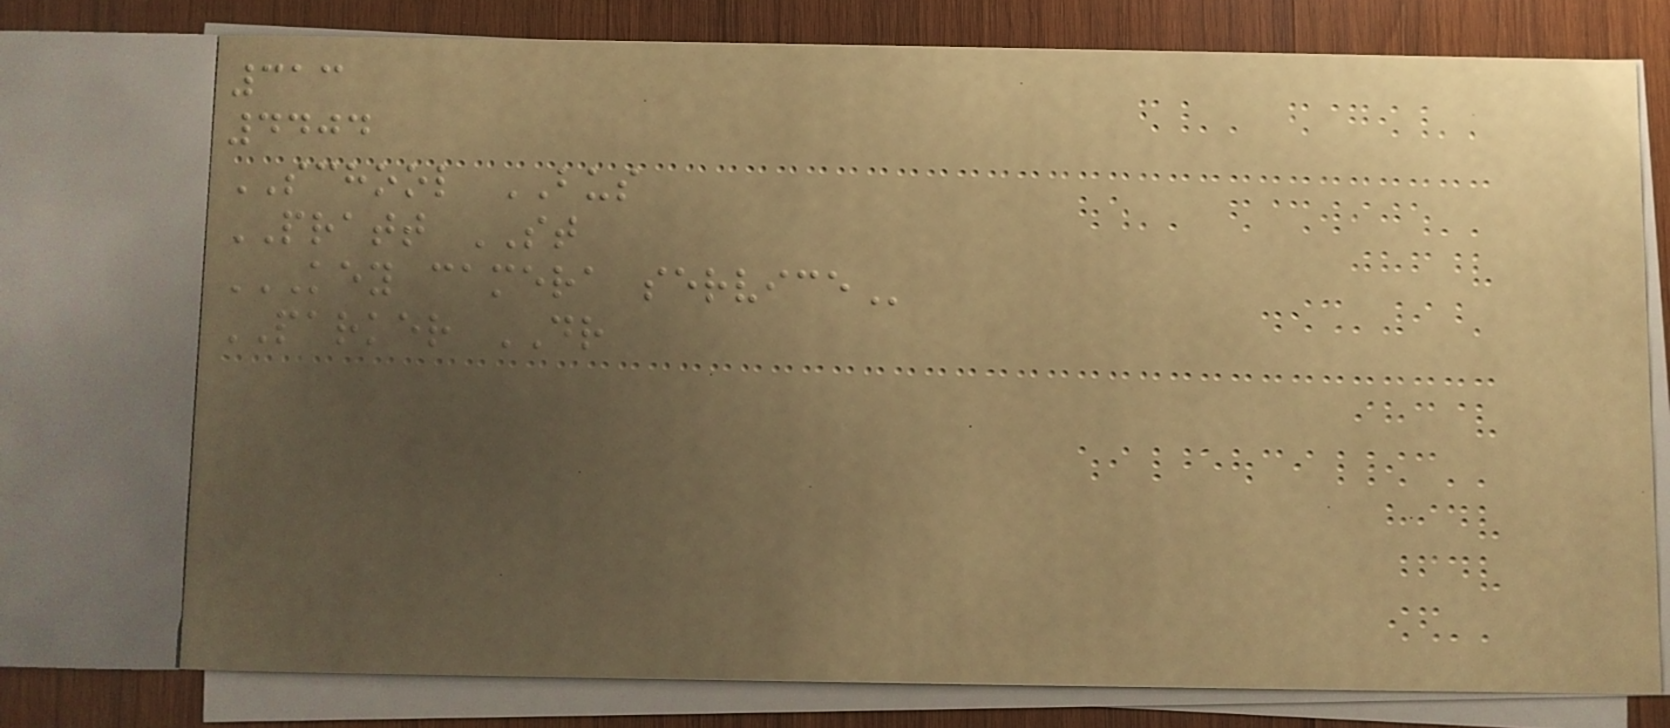313
4404
SCHOOL BUS
PRATT ST
KEY CAMERA SERVICE
PARKER DR
